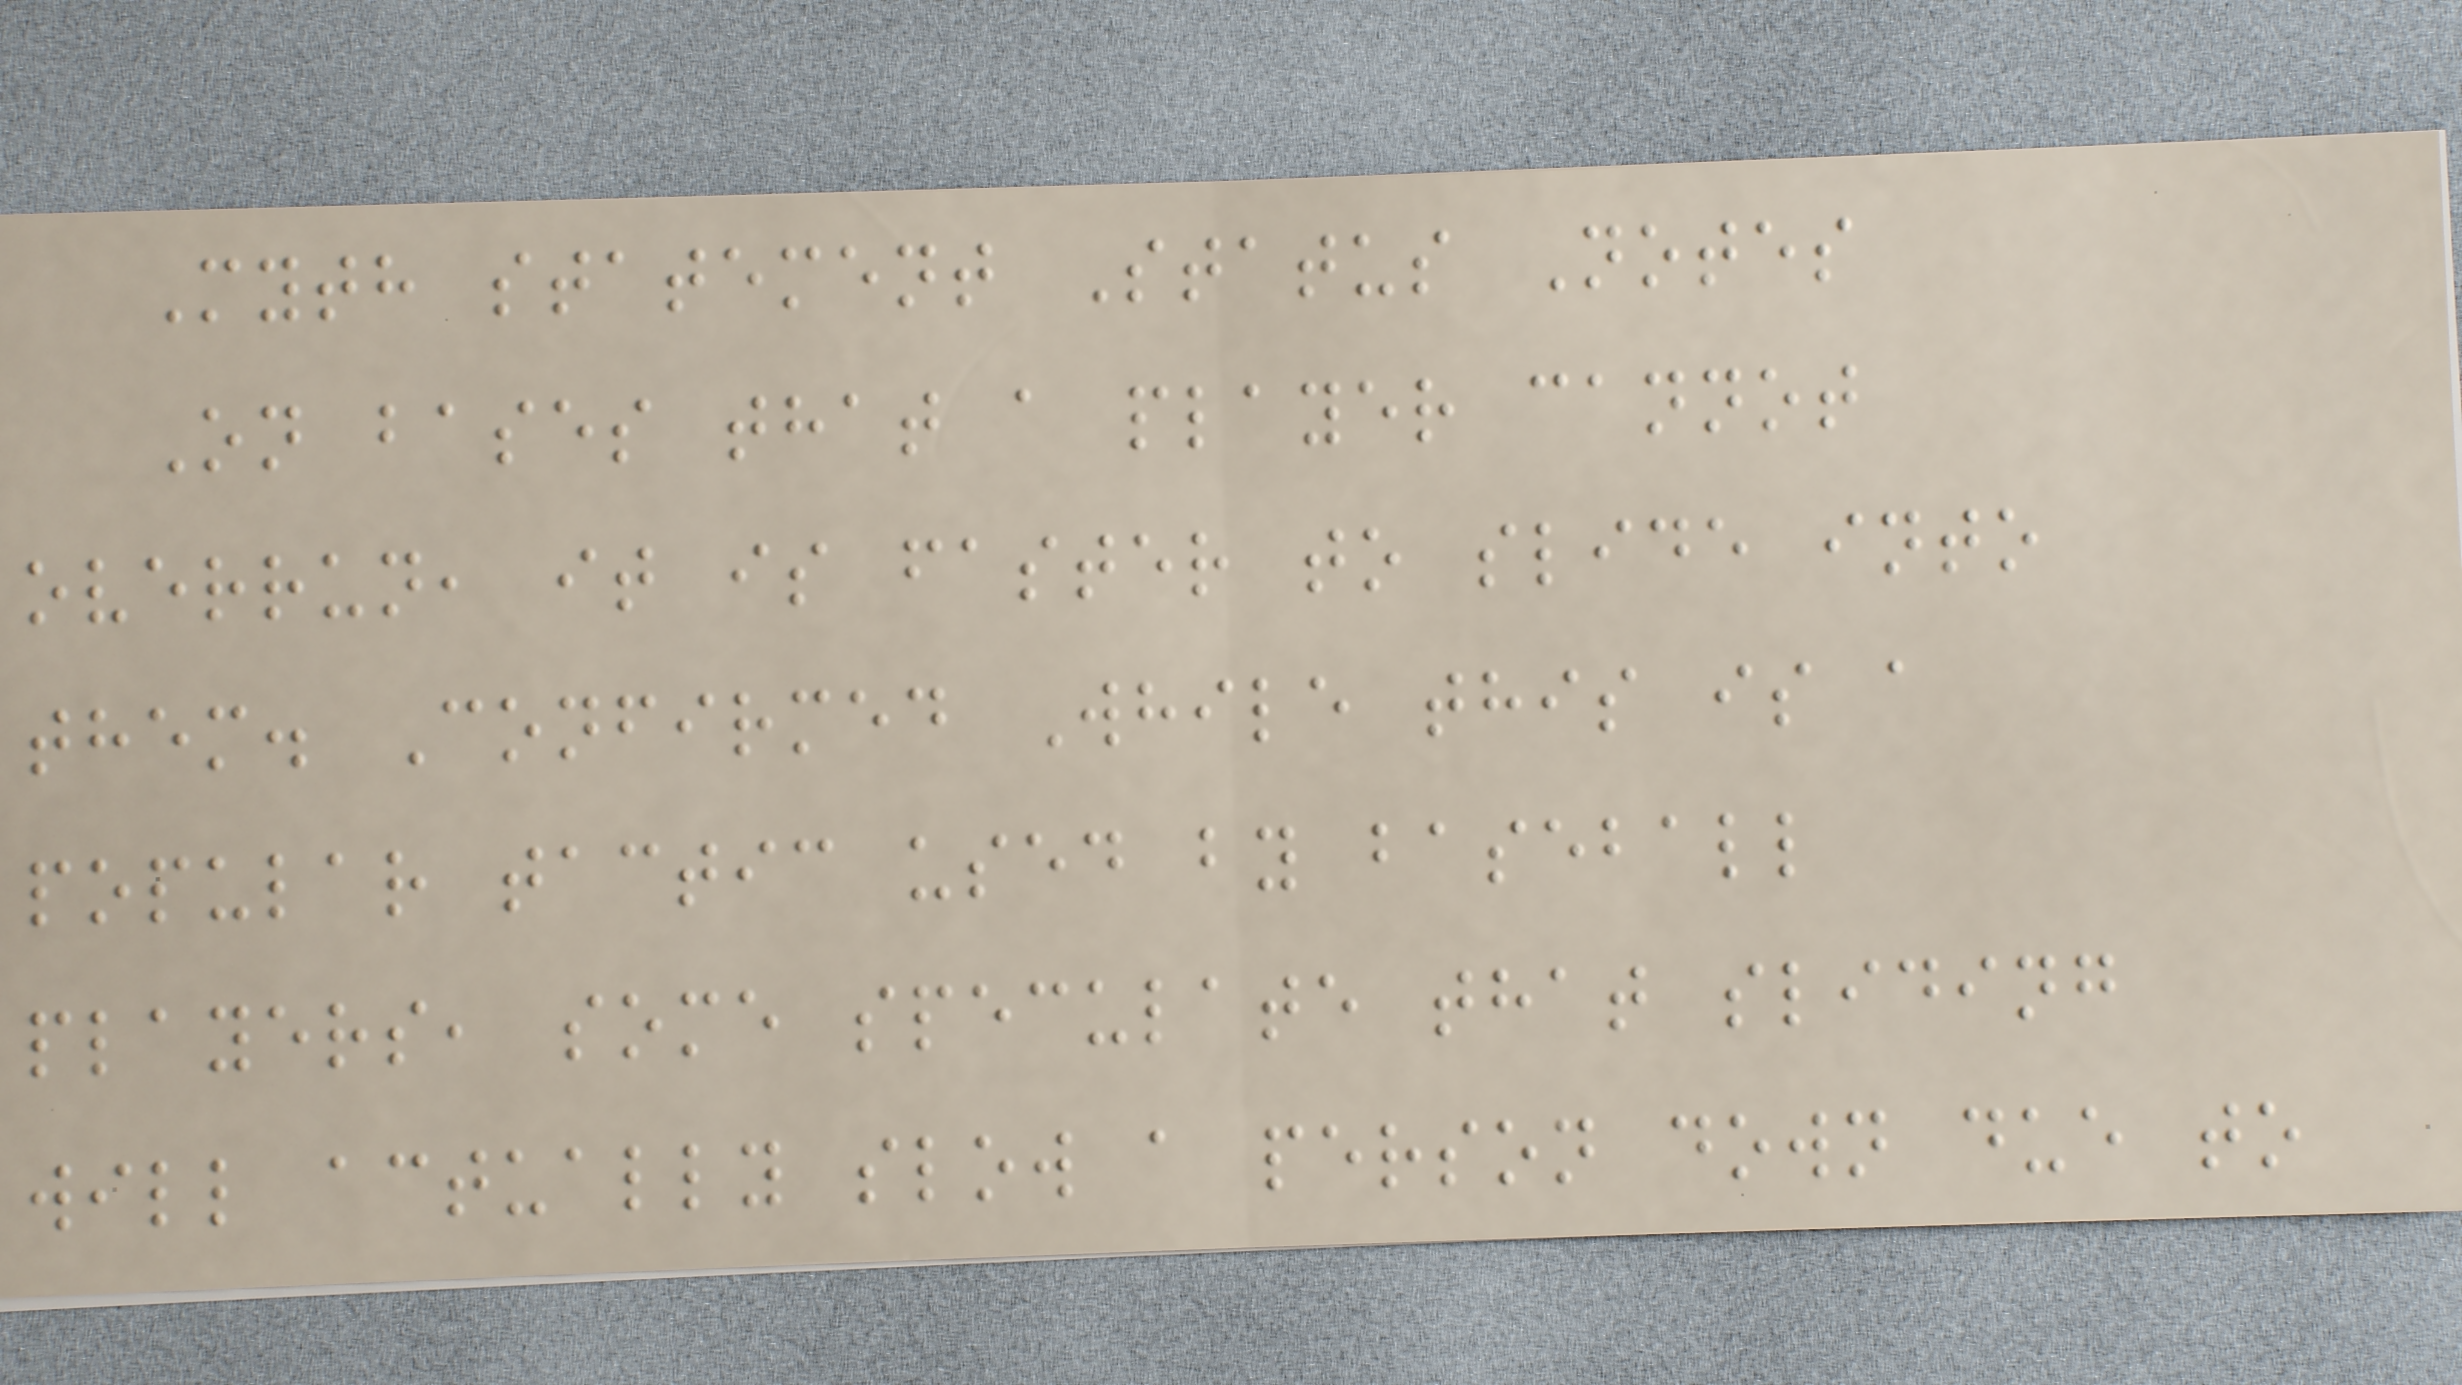Myth statement Status Notes
On bases that a player cannot
overrun, it is faster to slide into
them. Confirmed While this is a
popular tactic used by baseball
players, some speculate that sliding
will actually slow a person down due to
